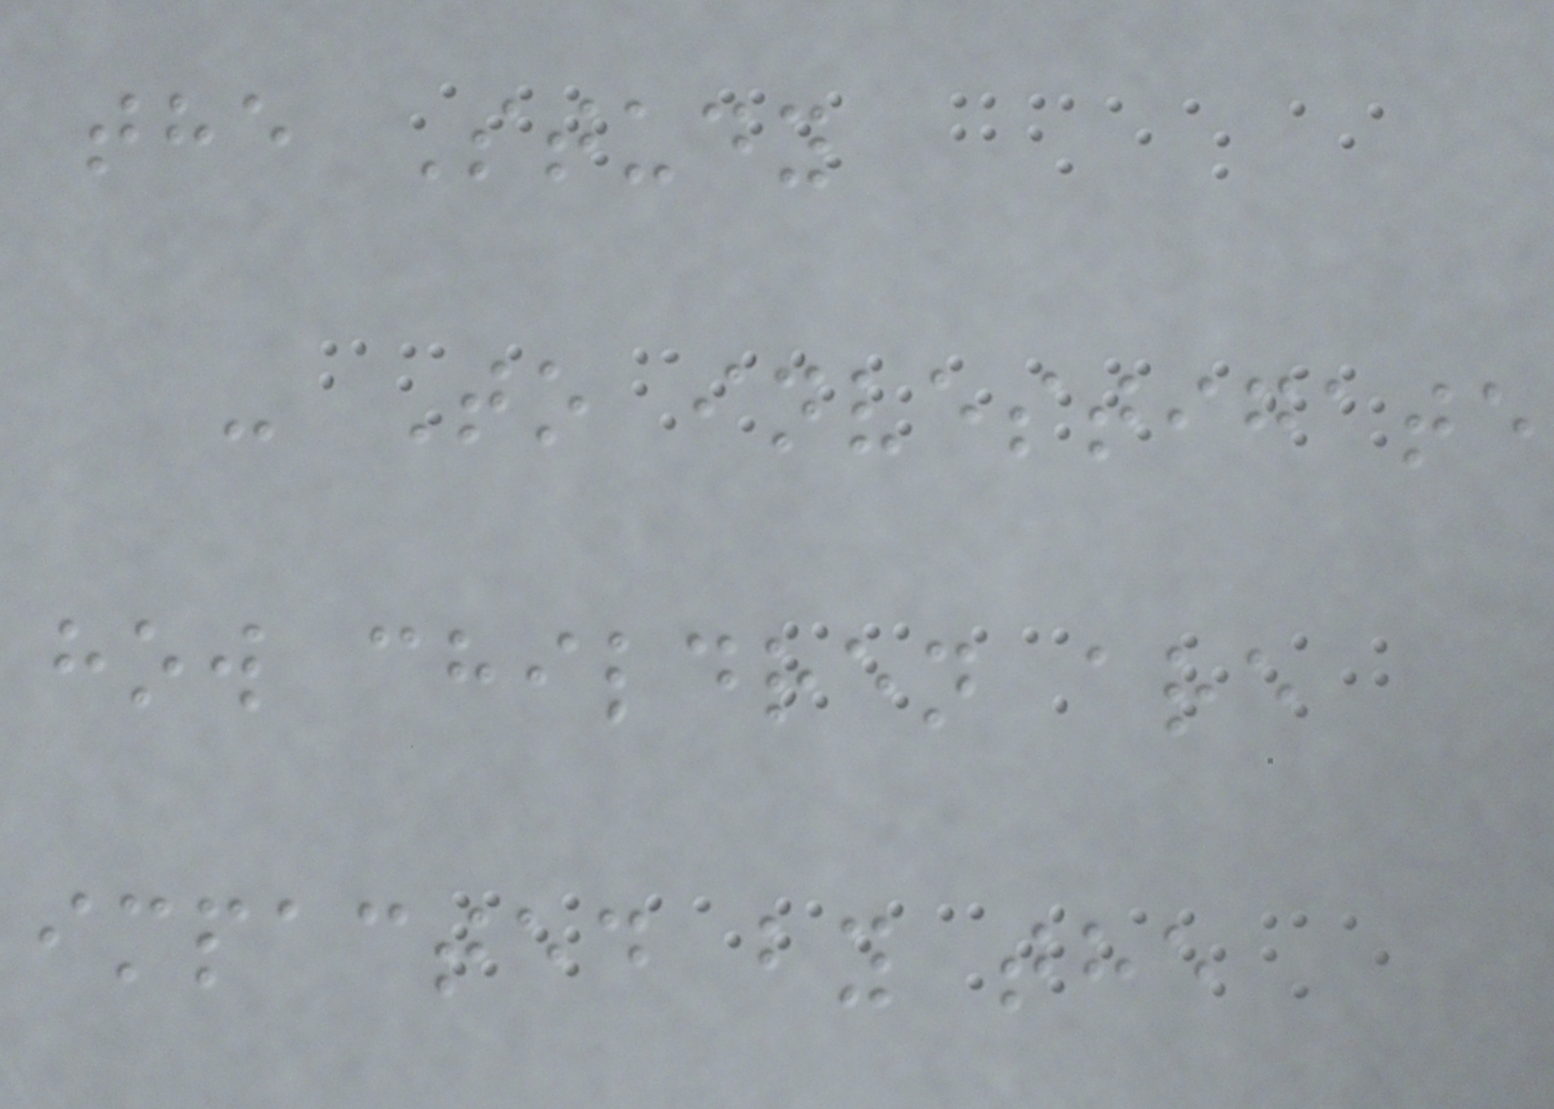the Study
- To investigate
how children are
impacted by the
